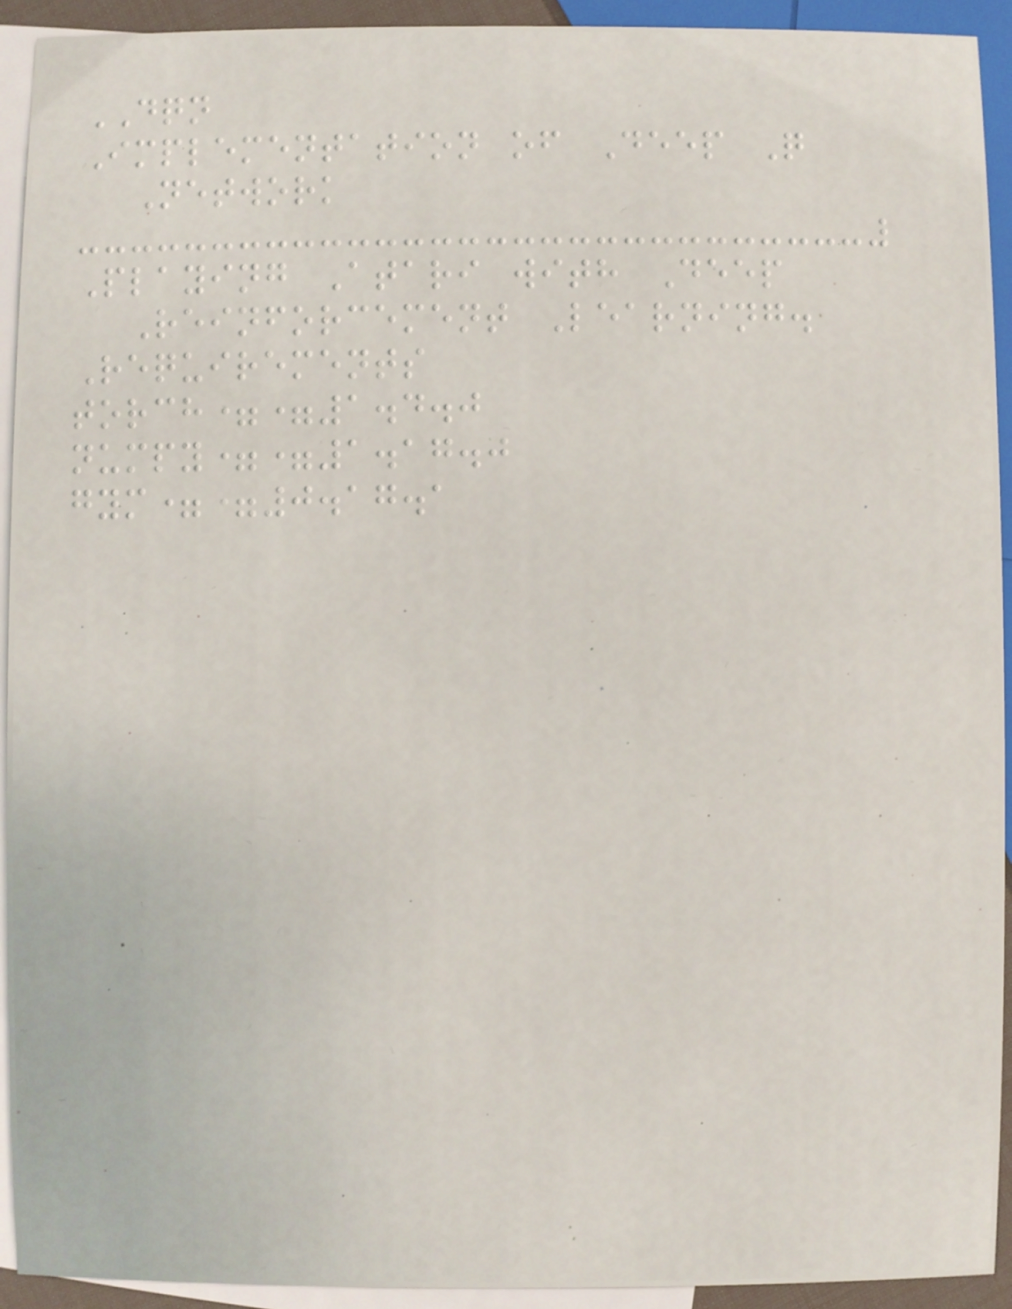DQN
Implementation of Deep Q
Network
Playing Atari with Deep
Reinforcement Learning.
Requirements
torch==1.4.0
numpy==1.17.0
gym==0.17.1
